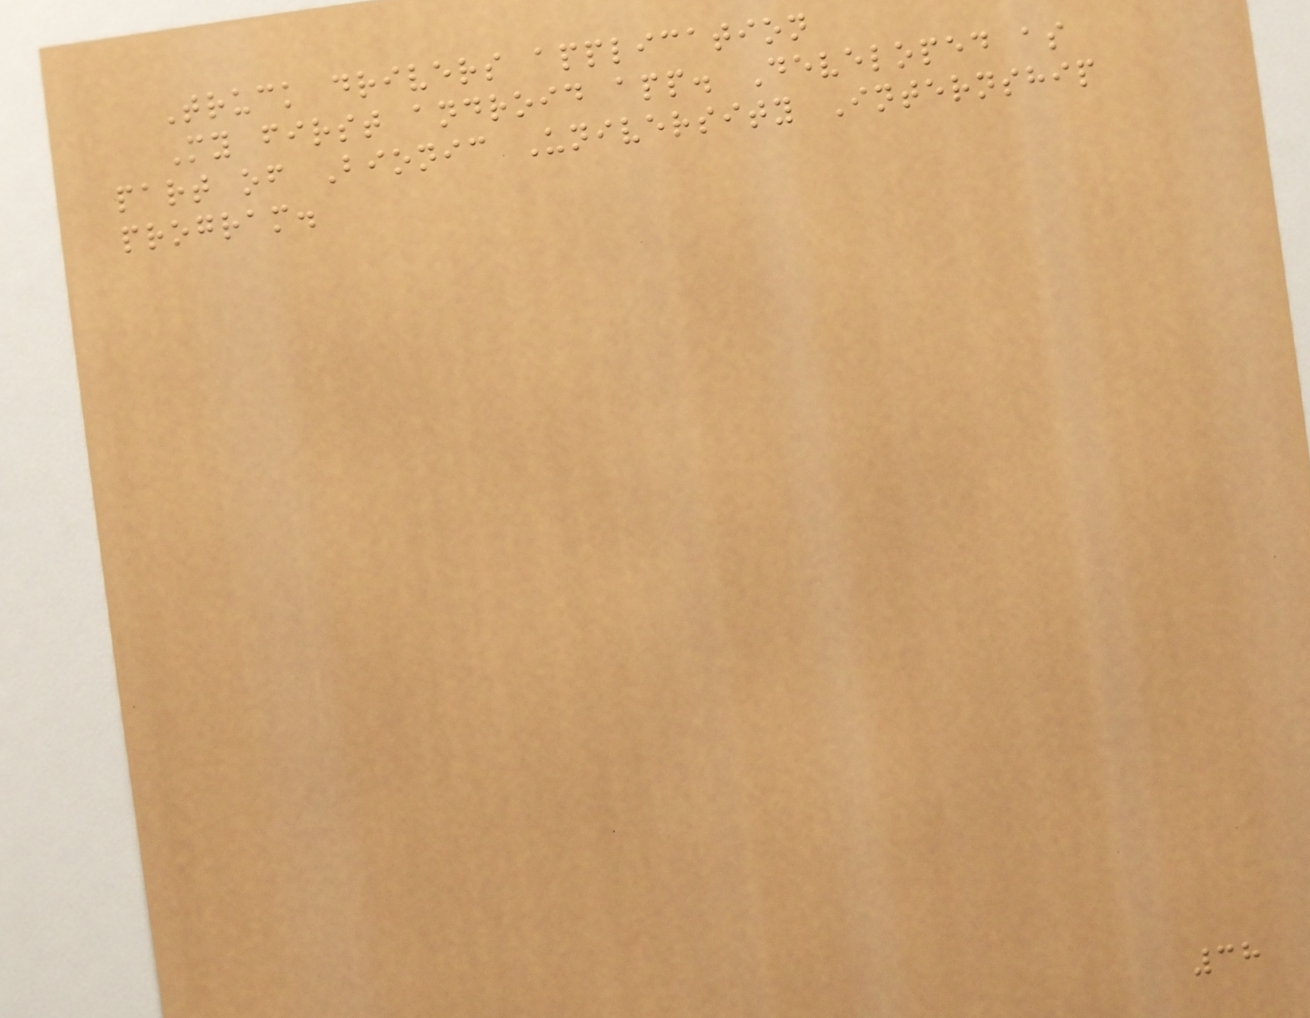Truck drivers application
My first android app. Developed as
part of Bionic University Internship
program.
38
